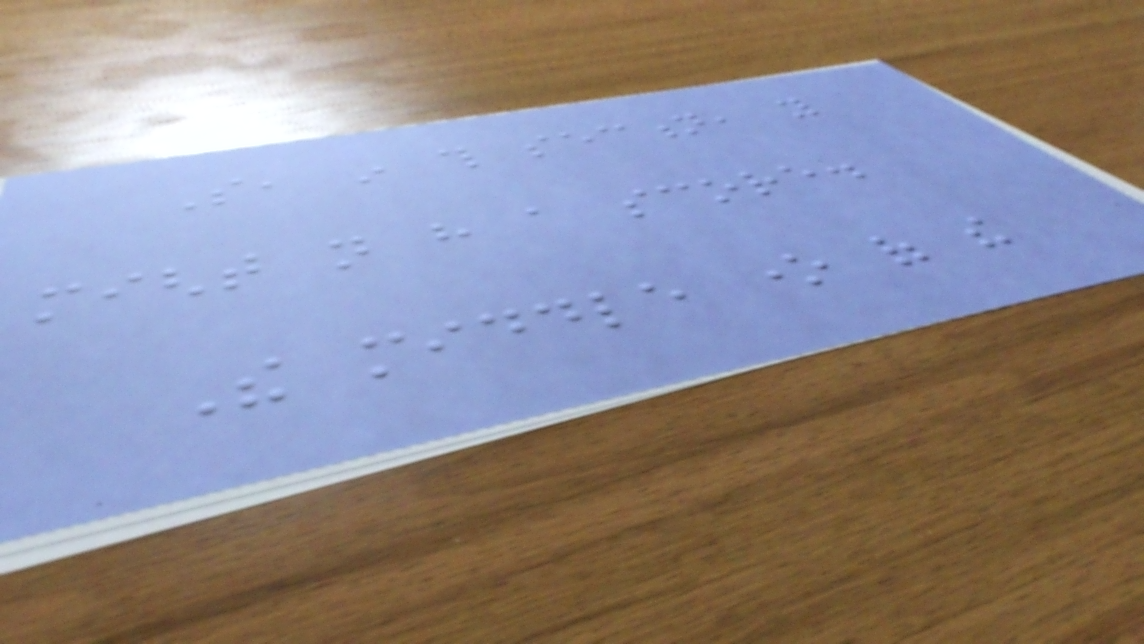So, in this section, you
might not have a score.
The middle one of the
